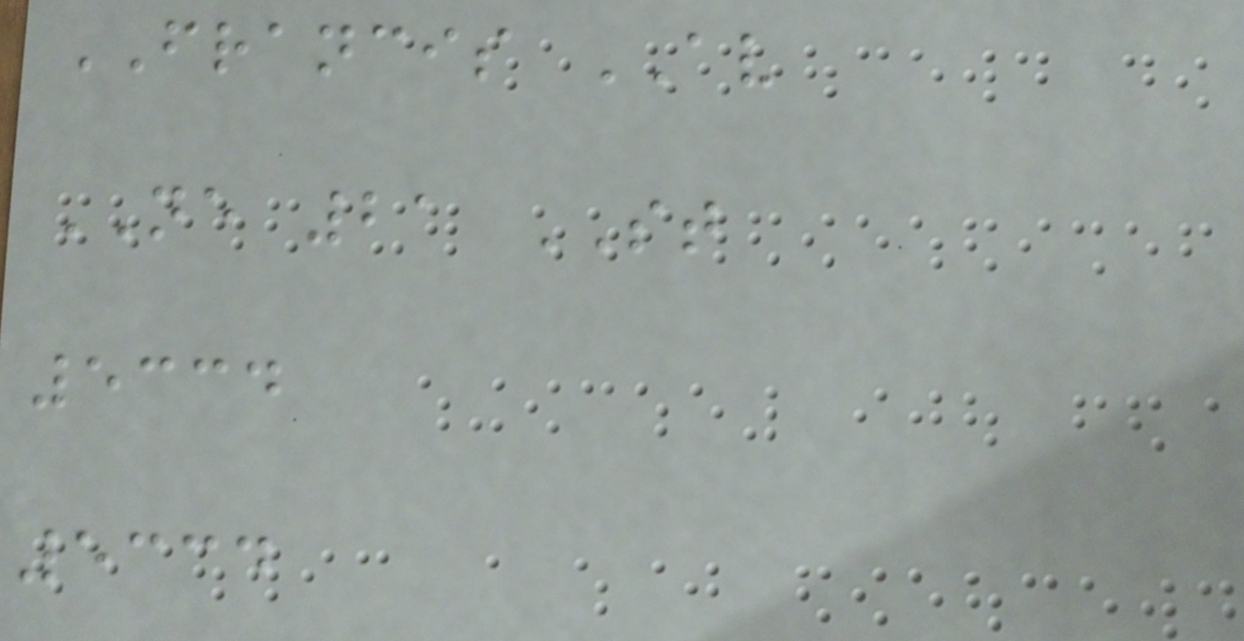FRANCIS AV
NE 21 ST
5334
5334
